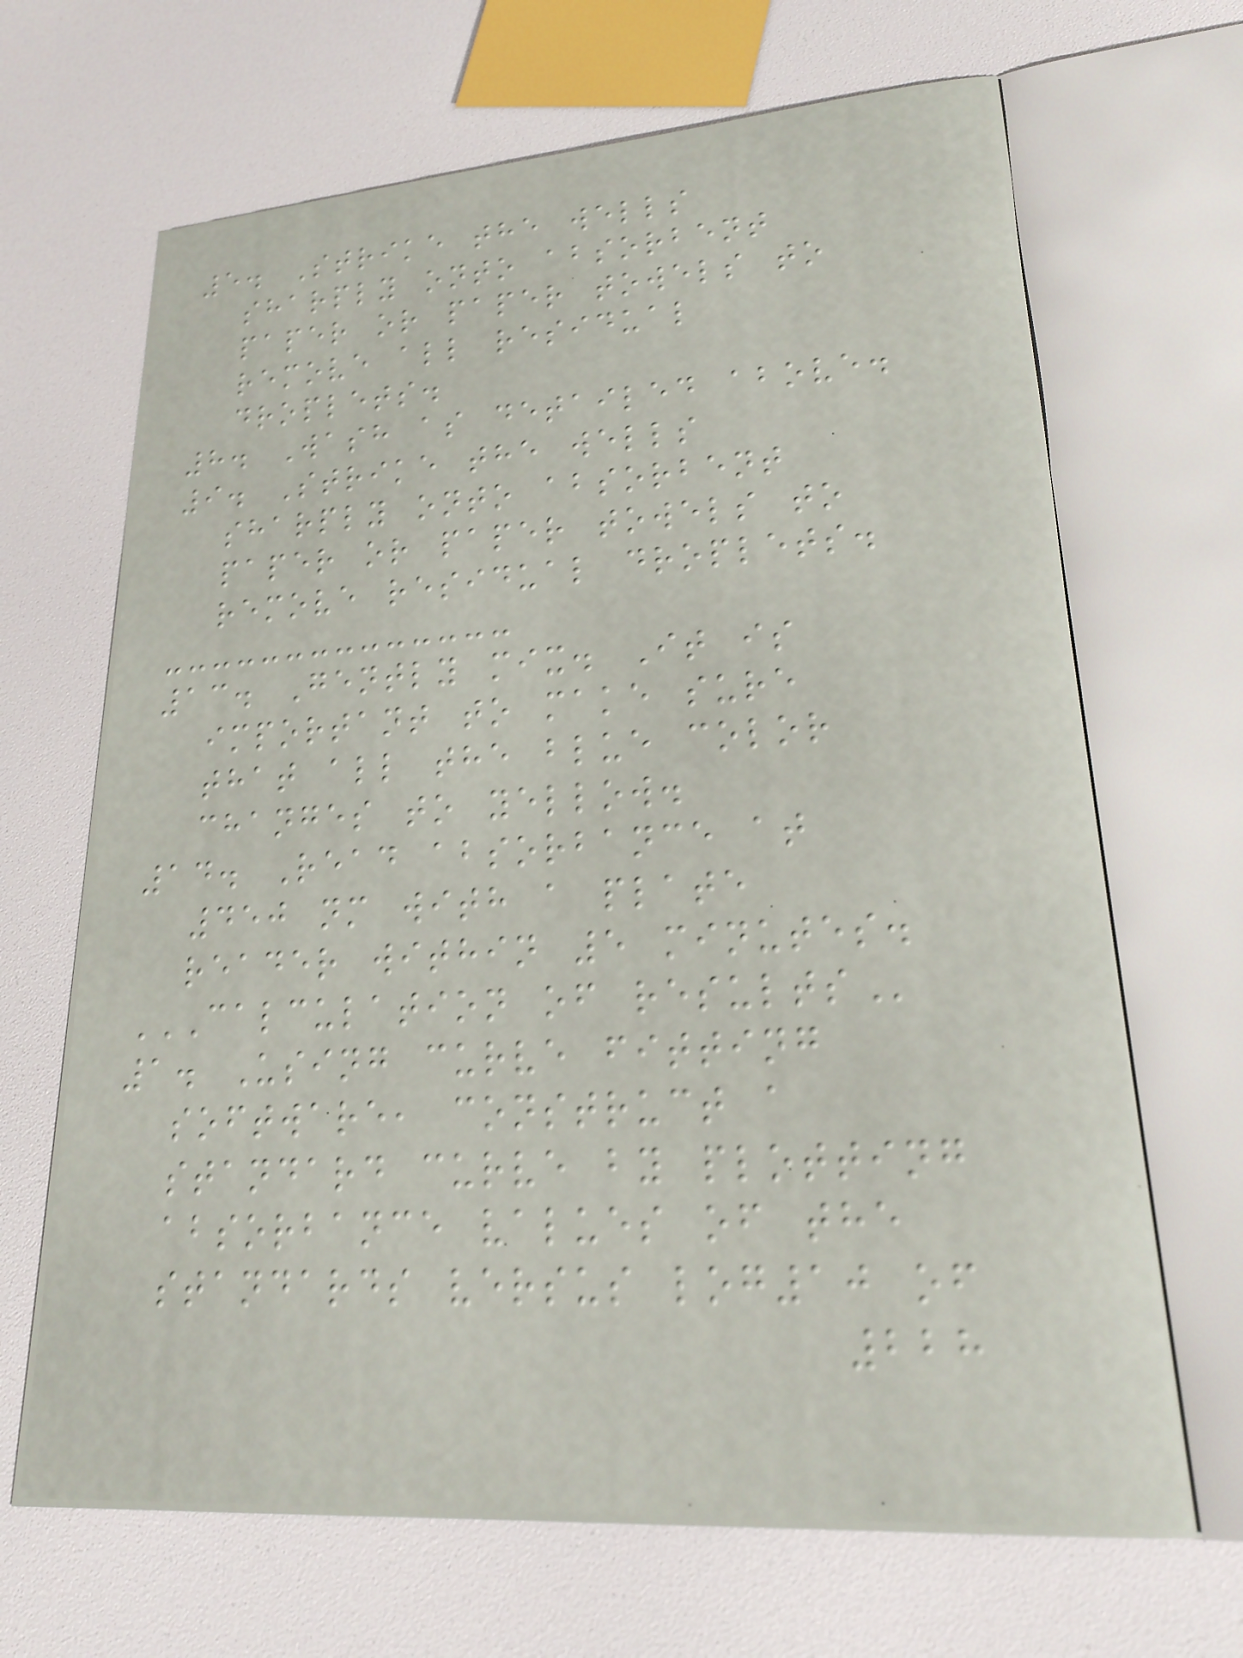5. Strike the wells
sharply onto absorbent
paper or paper towels to
remove all residual
droplets.
8. Wash as detailed above.
9. Strike the wells
sharply onto absorbent
paper or paper towels to
remove residual droplets.
13. Gently mix. It is
important to make sure
that all the blue color
changes to yellow.
14. Read absorbance at
450 nm with a plate
reader within 5 minutes.
CALCULATION OF RESULTS
1. Using curve fitting
software, construct a
standard curve by plotting
absorbance values of the
standards versus log10 of
228
